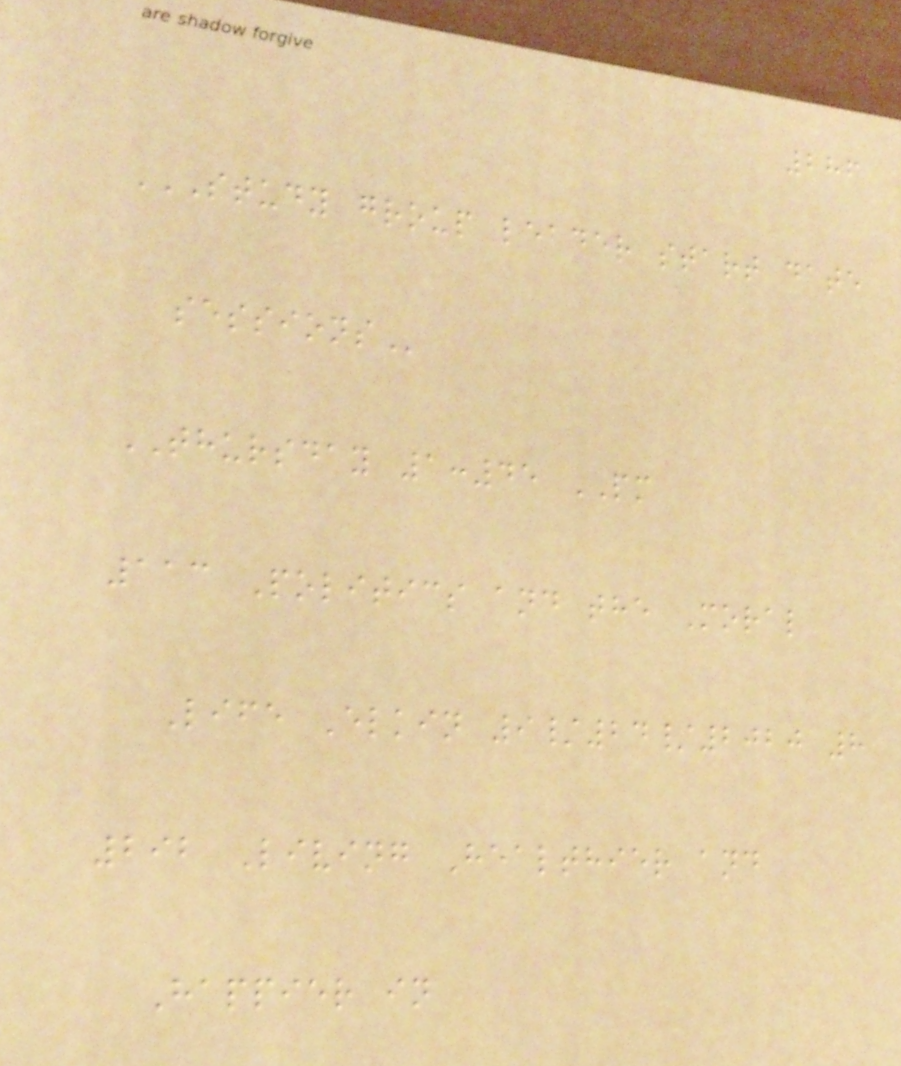286
STUDY GROUP LEADER START DATE
SESSIONS
THURSDAY 1:45 PM
113 Politics and the Moral
Life Elkin 9/24/2020 8
292 Living Healthier and
Happier in
